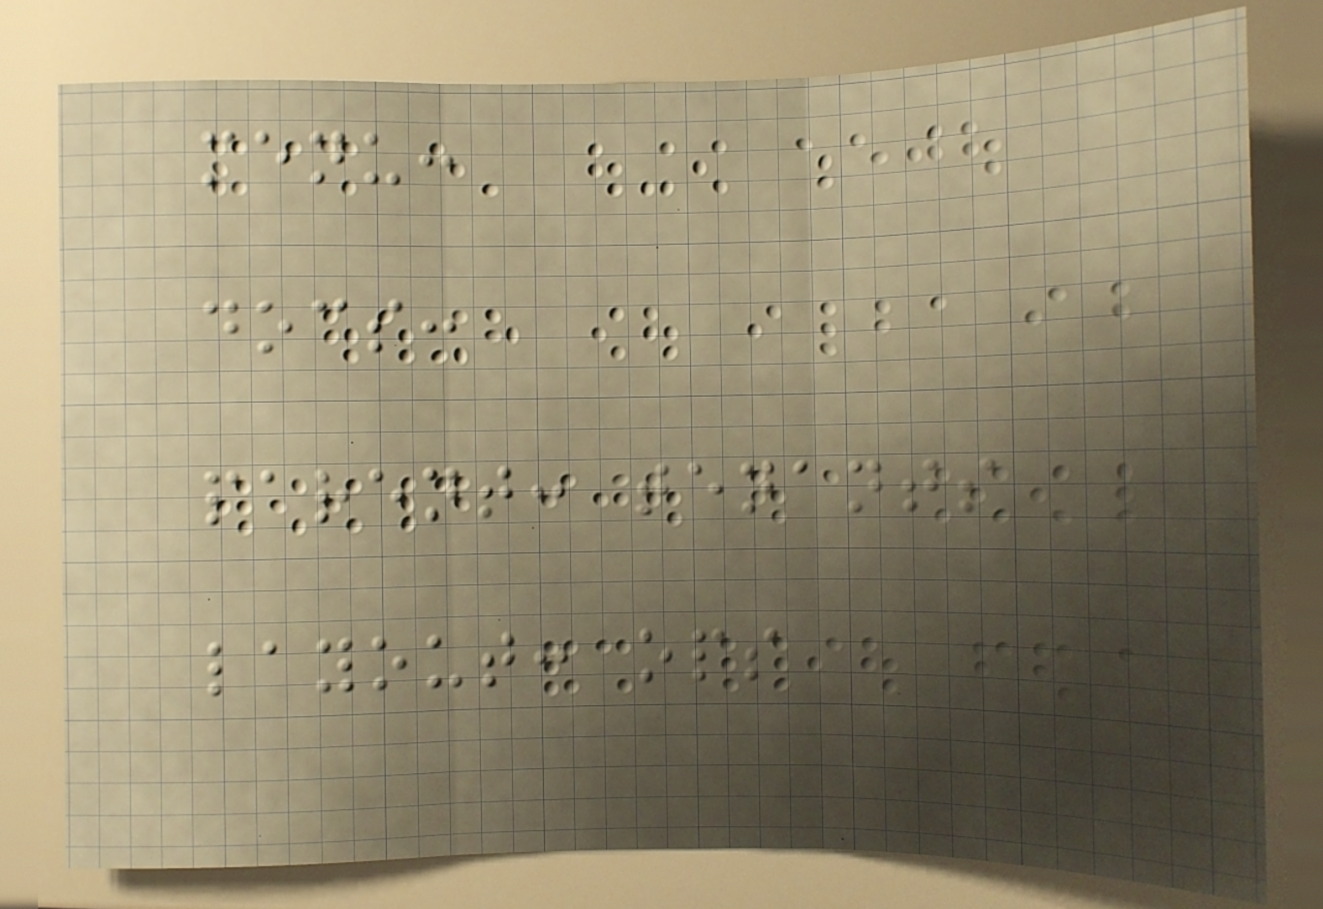menu:
docs:
parent: tenants
layout: ops
